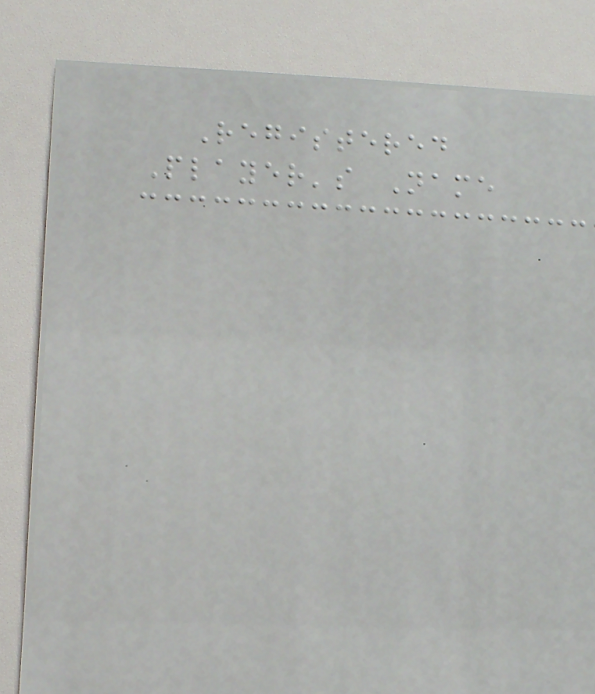Registered
Player's Name
